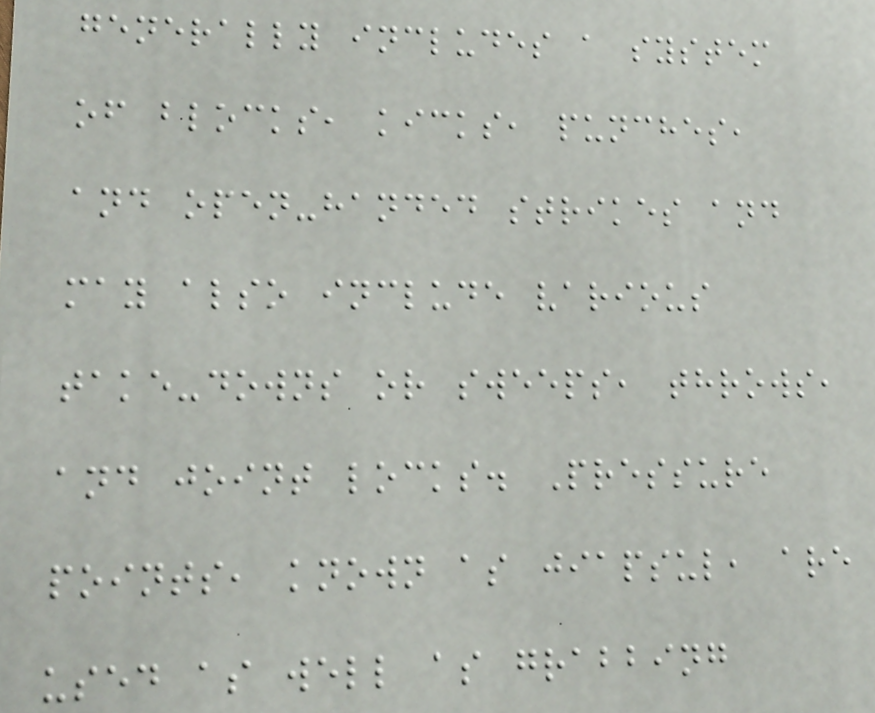generally includes a system
of blocks, kicks, punches,
and open-handed strikes and
may also include various
take-downs or sweeps, throws,
and joint locks. Pressure
points, known as jiapsul, are
used as well as grabbing
